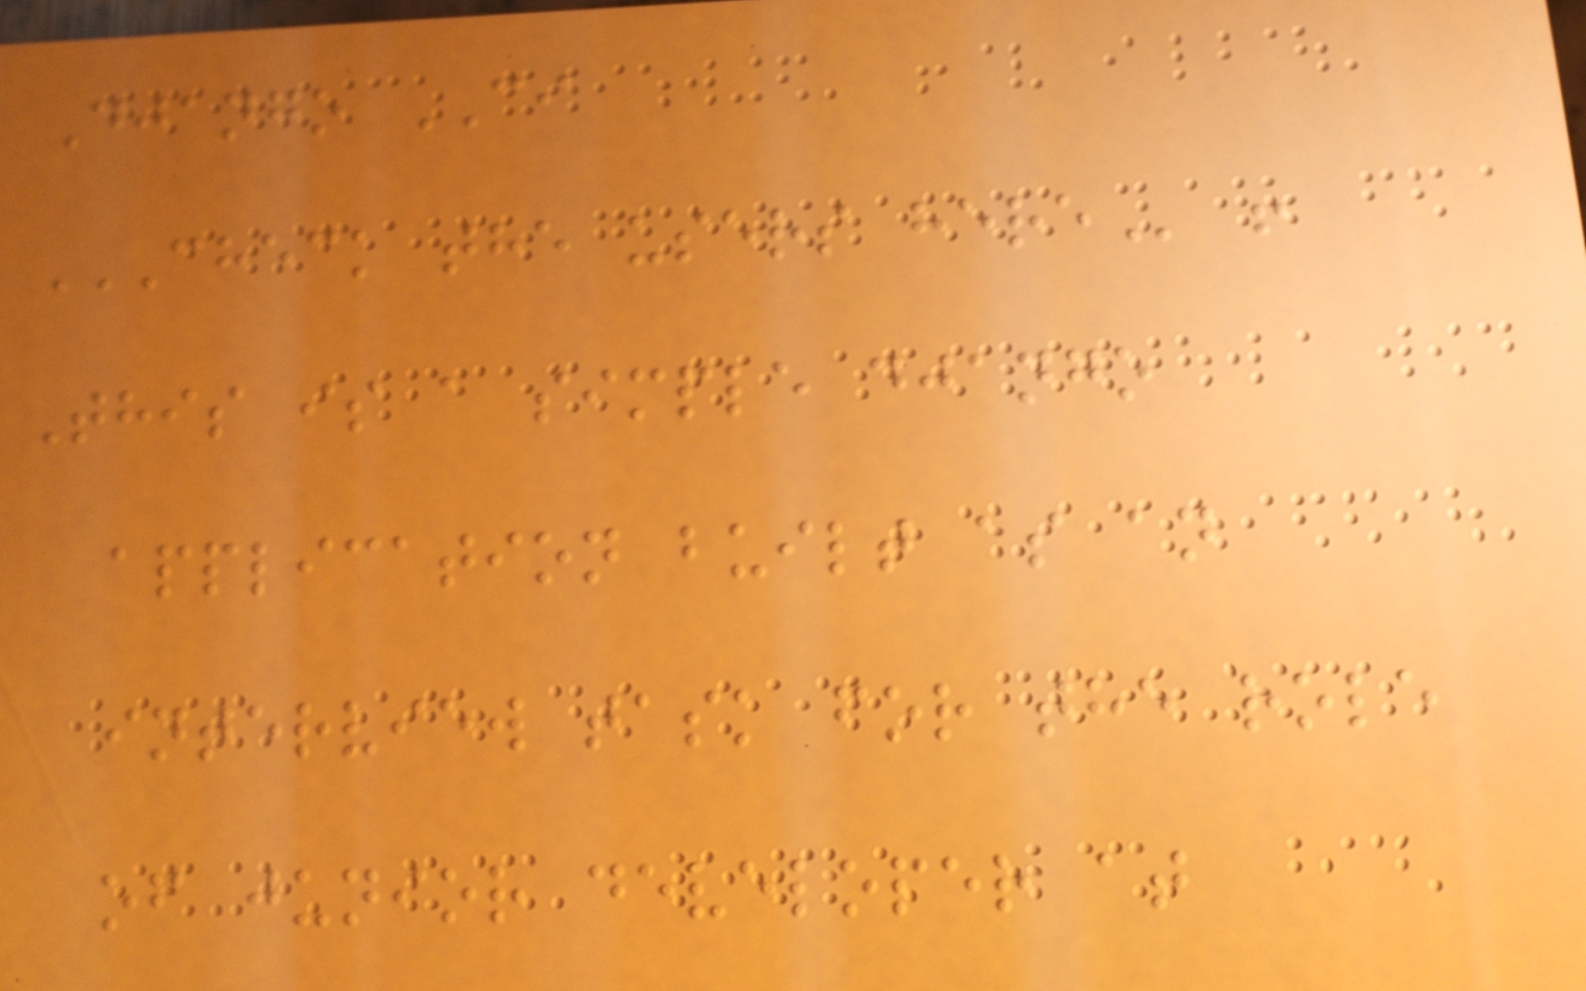Django CI
CHECK THE USERS HERE !
This is a simple django
application built as an
interview task for the role
of junior developer at
